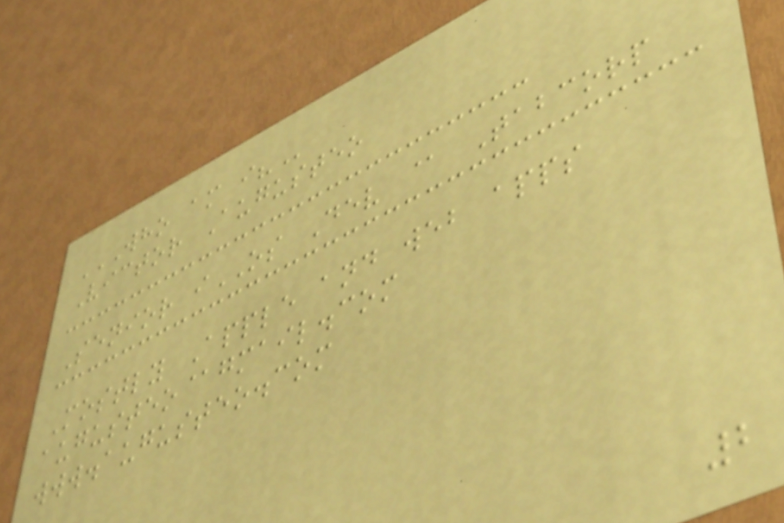WHO AM I?
Victor Augusteo
Senior iOS Dev @ Tabcorp
Mostly Apple and web apps
augusteo@gmail.com
www.augusteo.com
2
